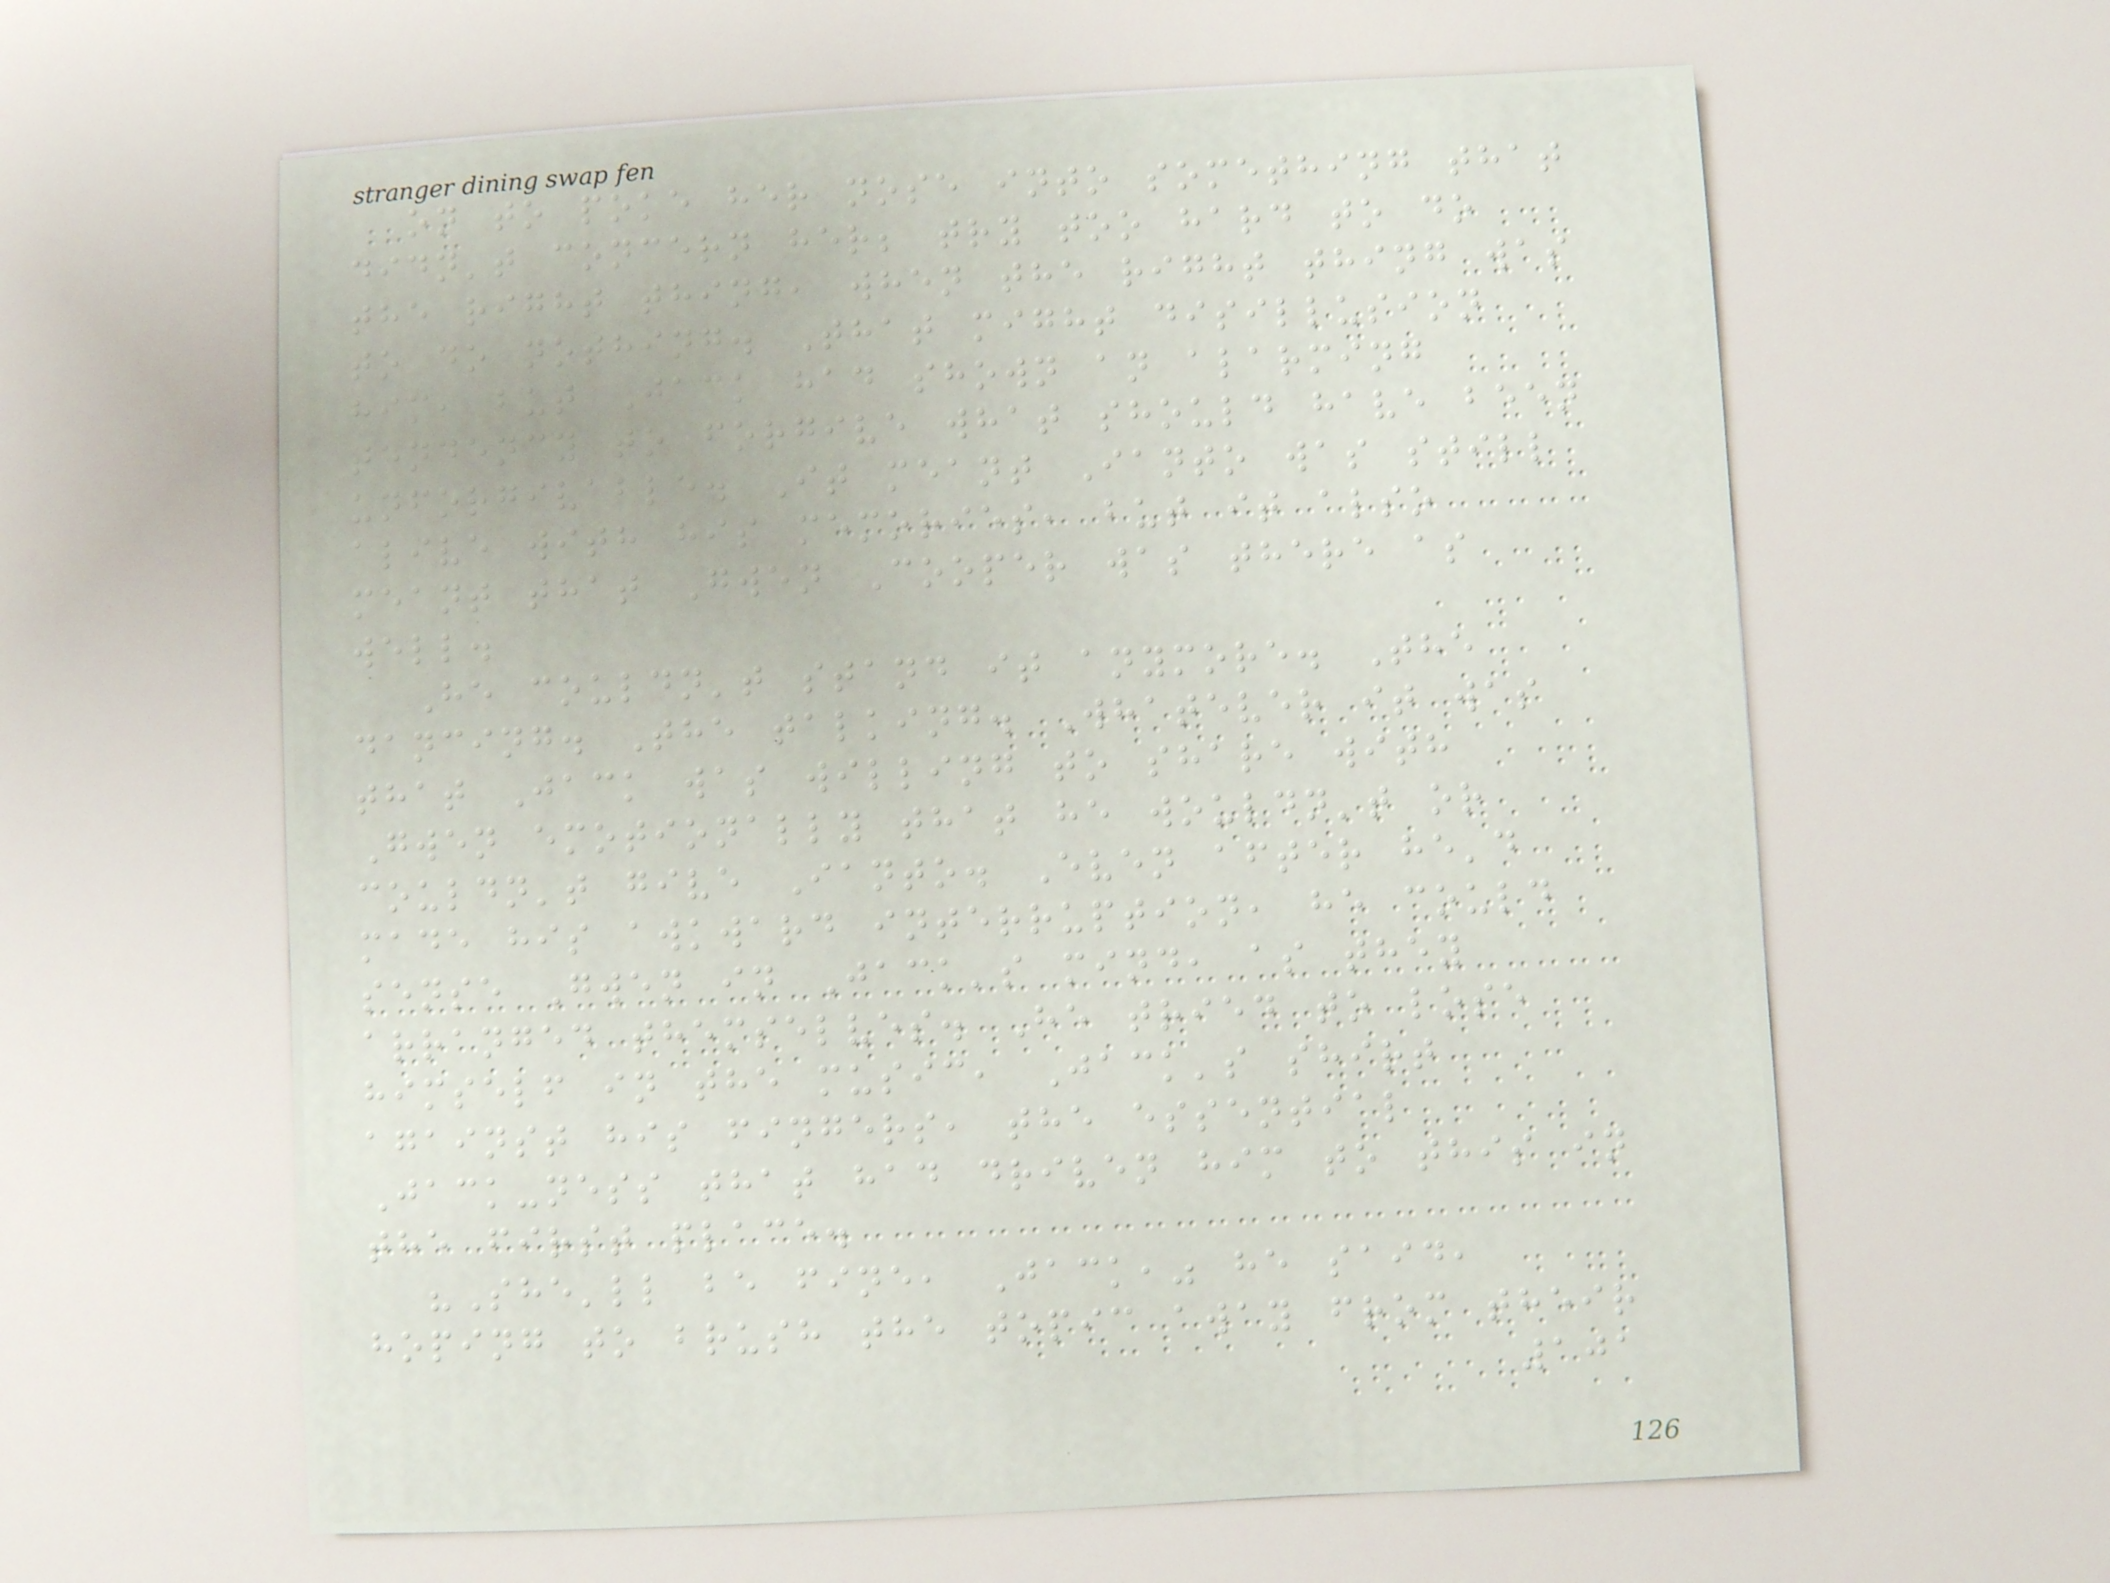on to poke her nose into something that
didn't concern her; try too hard to do
the right thing, when the right thing was
to do nothing. That might disillusion
him, but Jack had shown an alarming
tendency to forgive what should have been
unforgivable. It meant Ianto was still
alive with his memories, but it also
meant that Gwen Cooper was there as
well.
He couldn't stand it anymore. The
dancing. The talking. Whatever it was
that Jack was willing to share with
Gwen emotionally that he wouldn't or
couldn't give Ianto. Even after he'd
made his awkward interruption, he could
sense Gwen in Jack's mind, as they
arranged themselves. He tried to lose
himself in the music, Jack's shirt
against his fingers, the essential
Jack-ness that had driven him to this in
the first place.
"She'll be fine, Jack," he said,
hoping to brush the topic away from their
101
